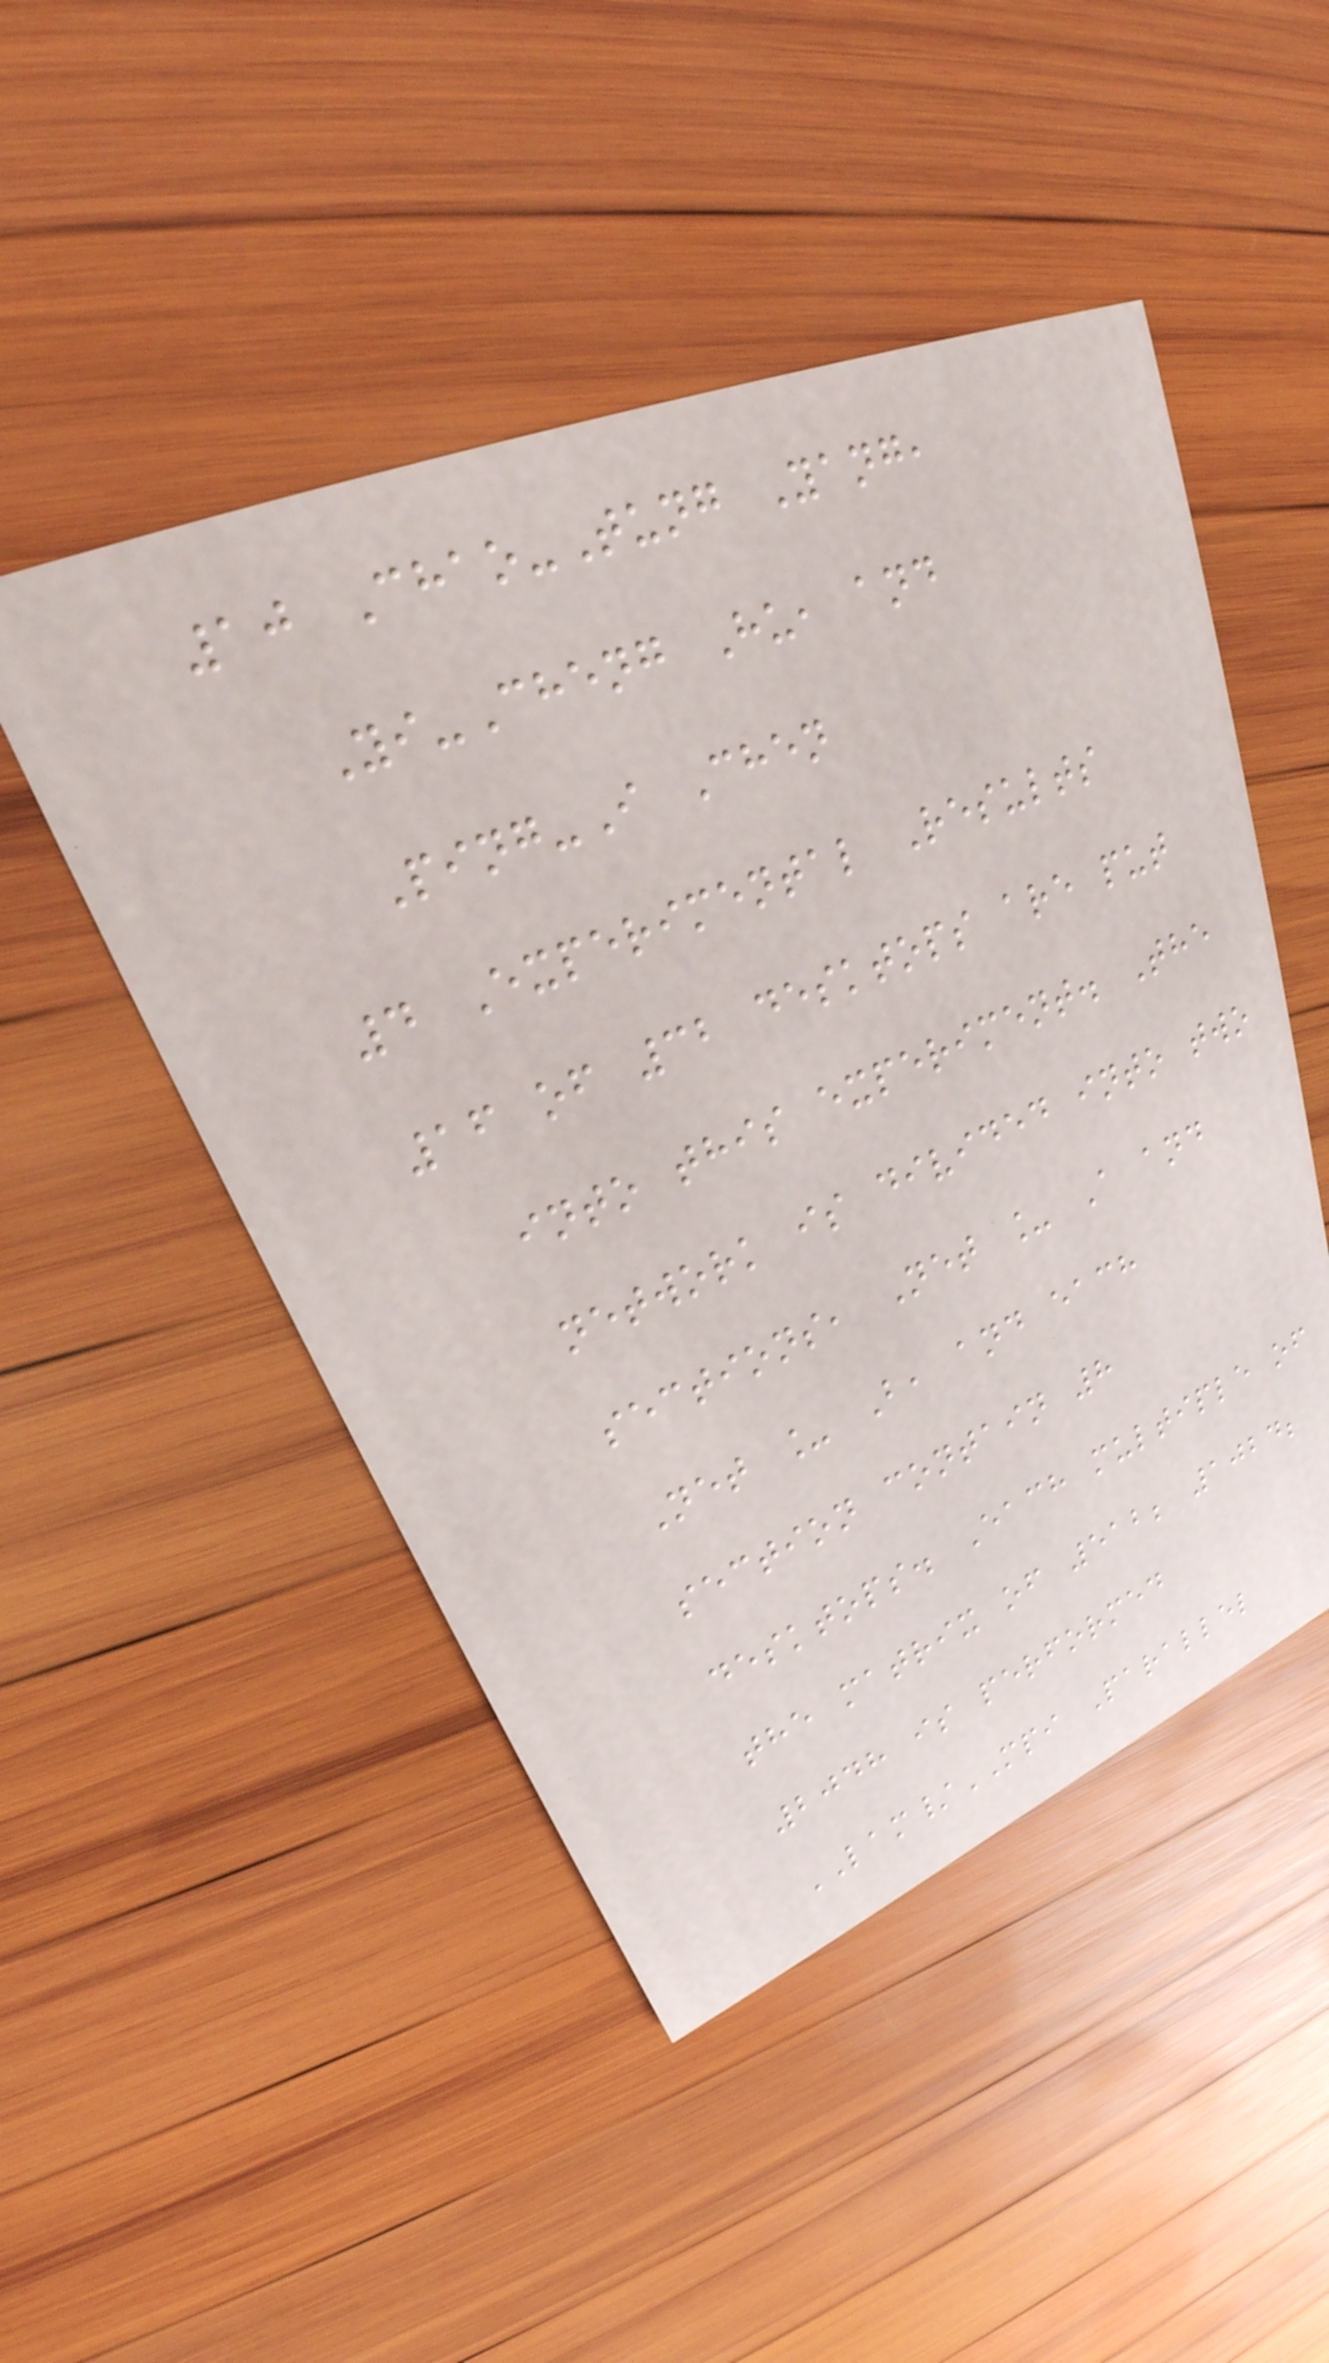10 Chao-Tung Yang,
Yi-Cheng Hu, and
Ping-I Chen
4 Experimental Results
16 of 32 desktops are put
into this experiment. The
network is divided into two
sections, Net _ A and
Net _ B, and each
section contain 8
desktops. Each multiple of
the matrix of 512; 1024;
2048 is performed
LAM/MPI Parallel
